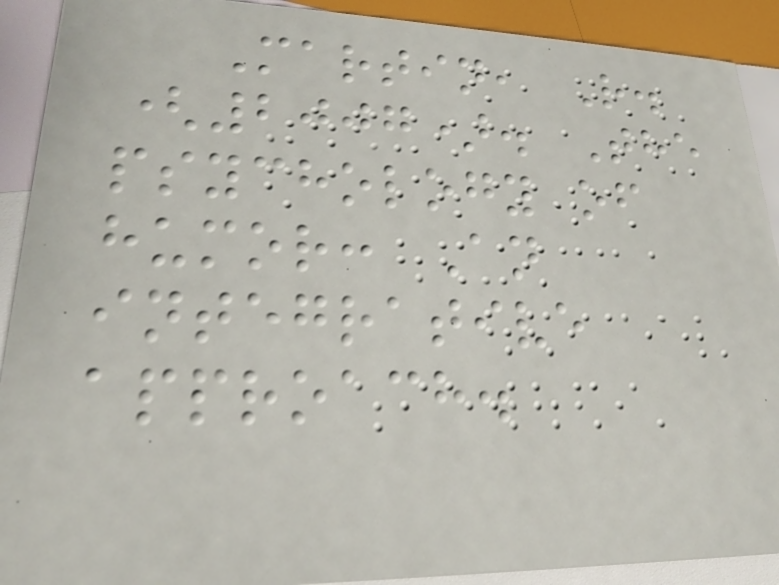Martin, R.
(2007). The
psychology of
humor: An
integrative
approach.
